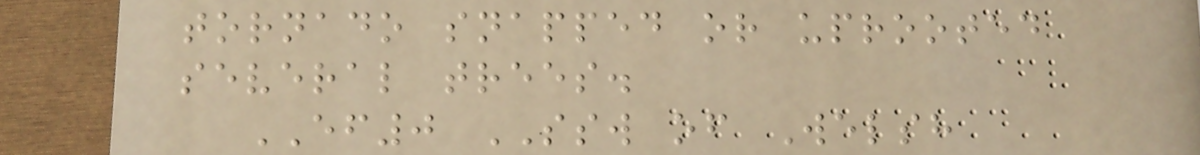tornado snapped or uprooted
several trees.
EF0 SSW of Welsh
